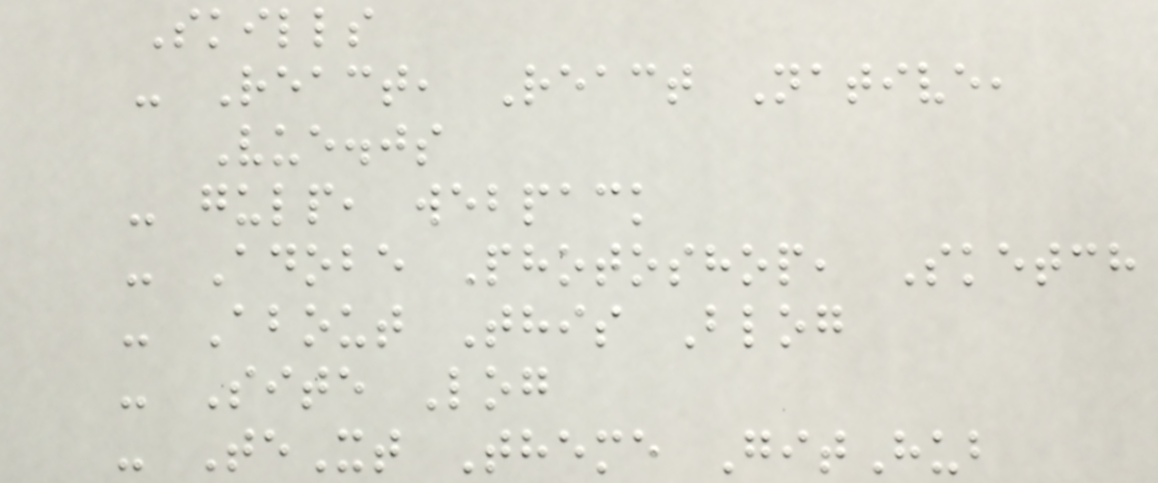Skills
- React, React Native,
Vue.js
- gulp, webpack
- Adobe Photoshop, Sketch
- About This Blog
- Site Log
- TeXt Theme GitHub
